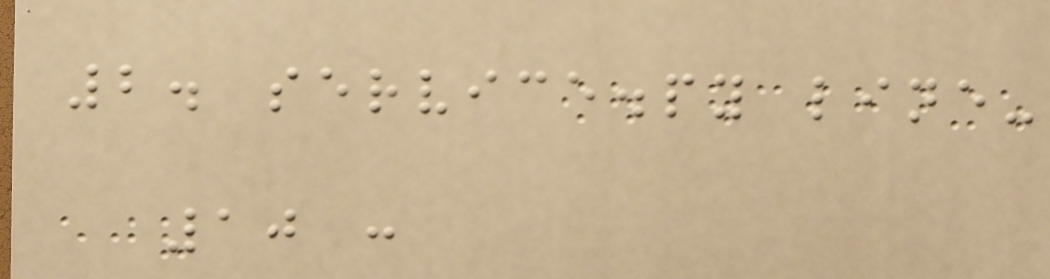2. service.py line-
10 :
